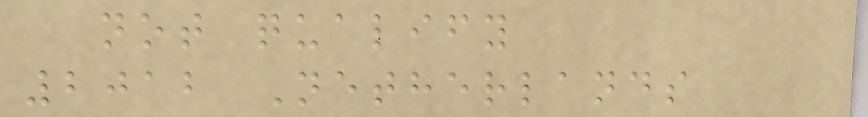not qualify
2012 Netherlands
